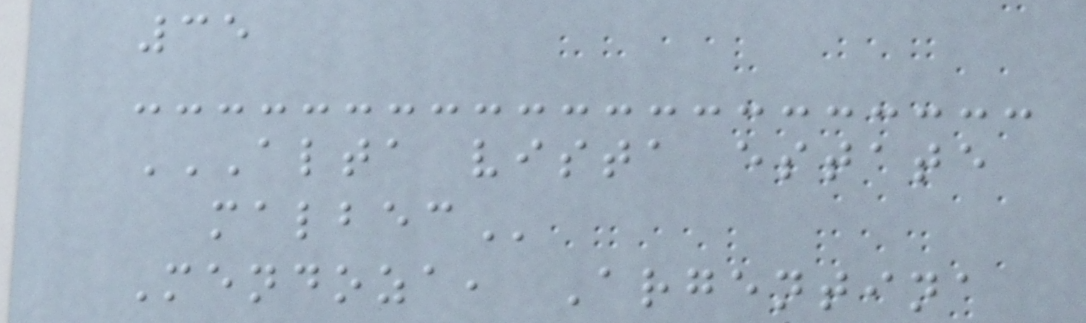35
ALTA VISTA ESTATE
MALBEC
Mendoza, Argentina
